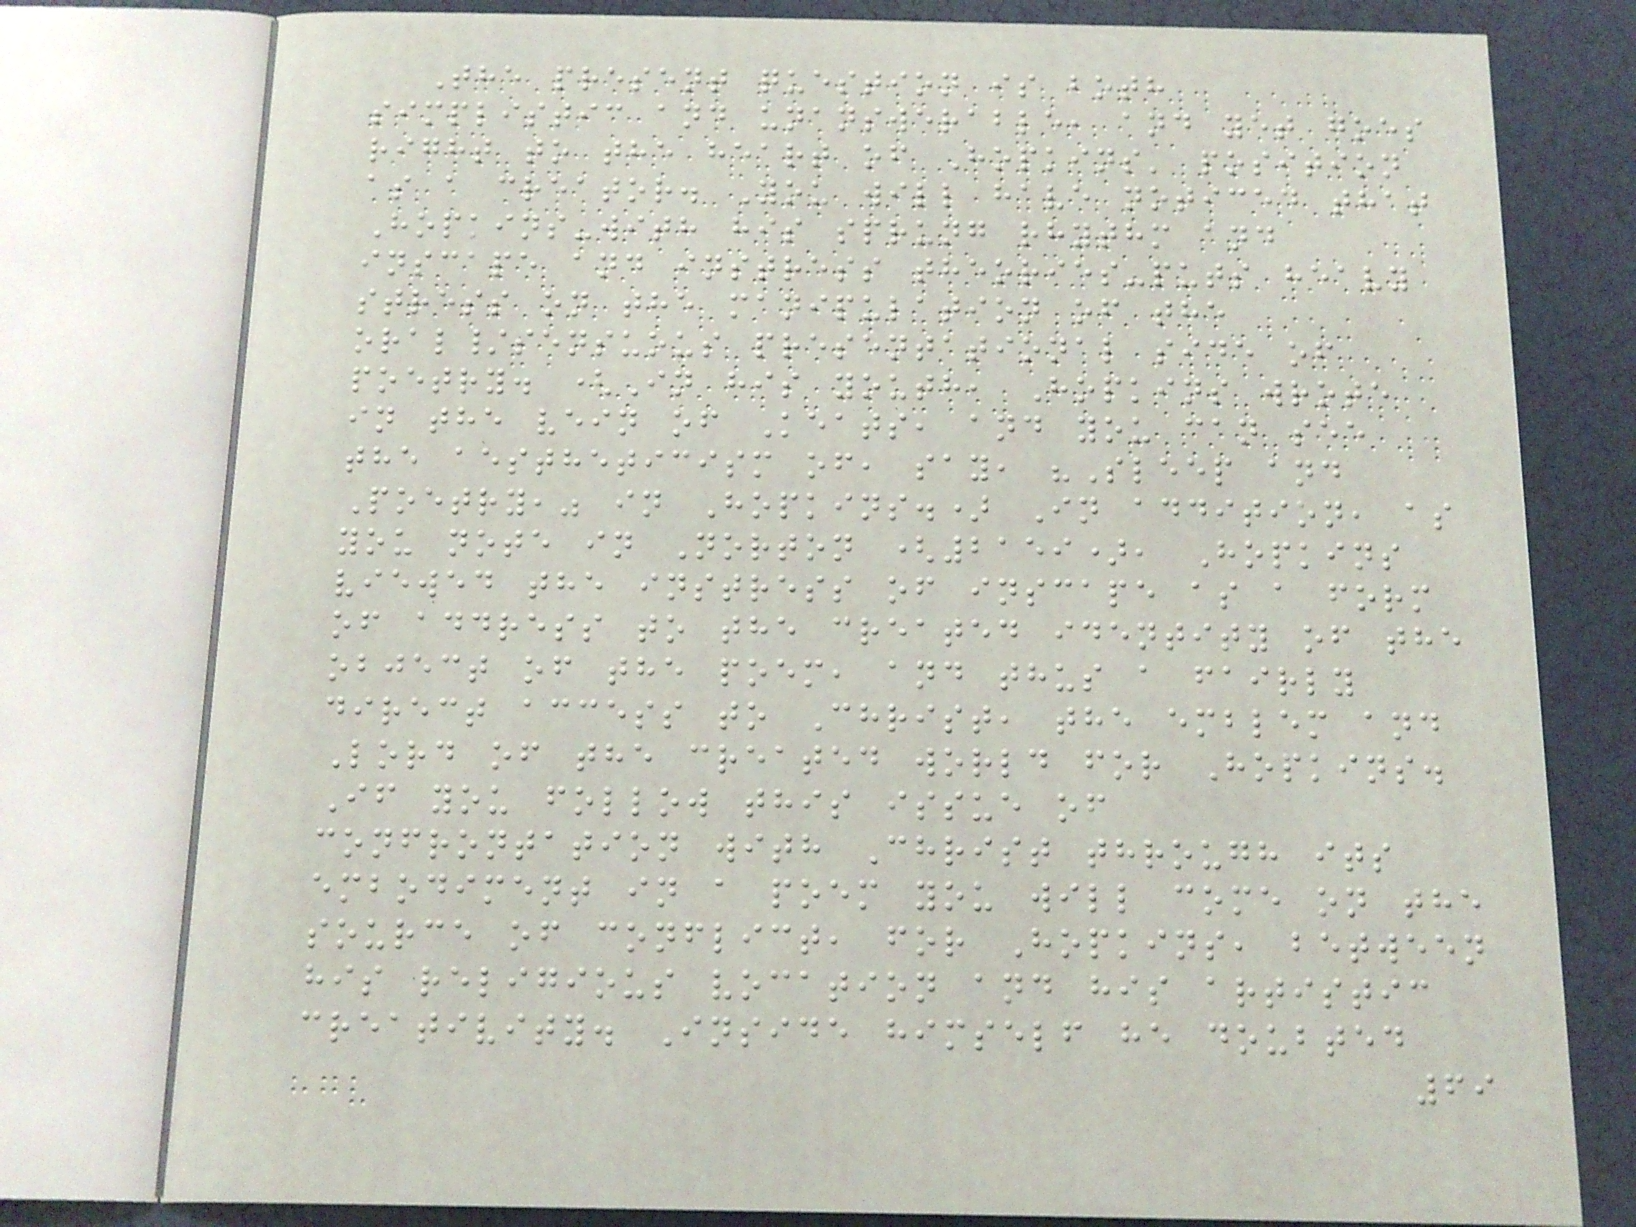The present question is both
simplistic and unanswerable, and yet goes
right to the heart of Hopkins' position
as a creator. You will have noticed that
Hopkins-with his sprung rhythm and
inscape and instress theories-puts heavy
stress on the manipulation of the
oral/sensuous presentational side of
poetry. (In his youth, Hopkins wrote
in the vein of Keats, and you can see
the aestheticism of, say, "Sleep and
Poetry," in Hopkins.) In addition, as
you note in Norton (2159), Hopkins
viewed the instress of inscape as a form
of address to the created identity of the
object of the poem, and thus a fairly
direct access to Christ, the emblem and
Lord of the created world for Hopkins.
If you follow this issue of
confrontation with Christ through its
embodiment in a poem you will come on the
source of conflict, for Hopkins, between
his religious vocation and his artistic
creativity. Inside himself he doubted
69
